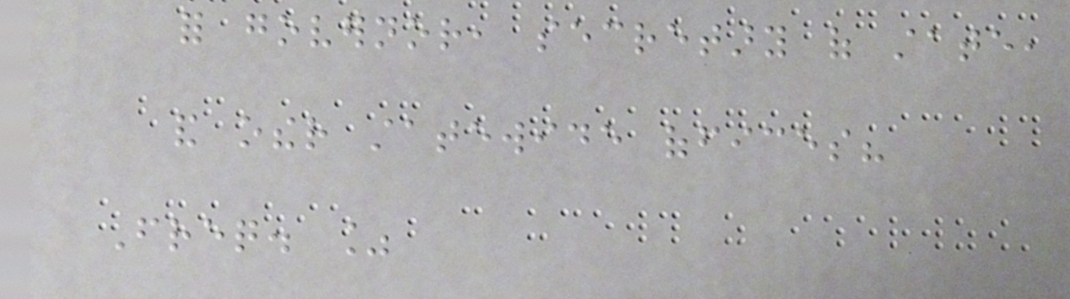for governor, secretary of state,
and other statewide offices?
Freq. %
